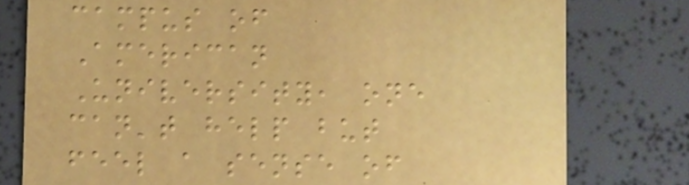campus of
American
University, one
can't help but
feel a sense of
